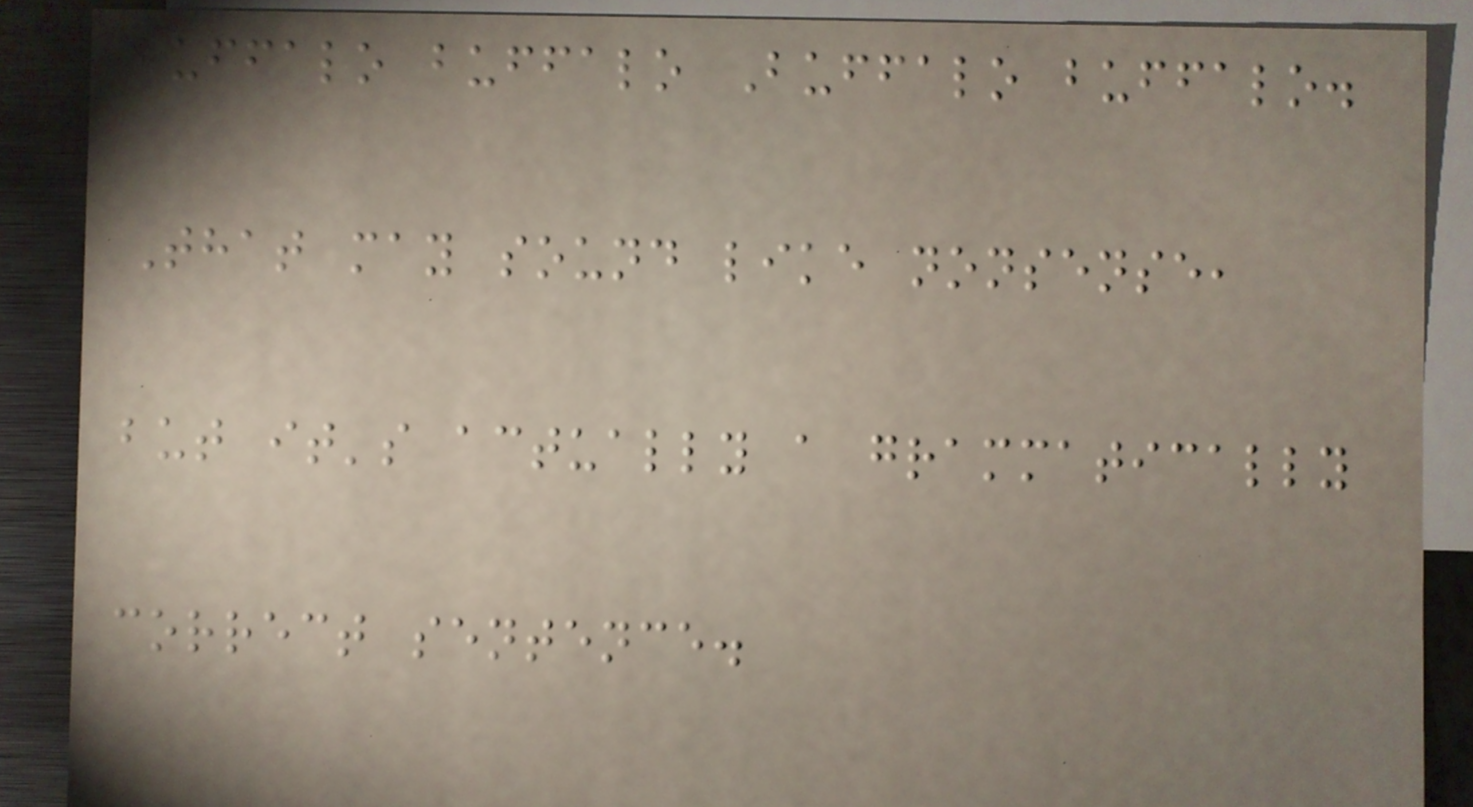buffalo buffalo Buffalo buffalo.
That may sound like nonsense,
but it's actually a grammatically
correct sentence.
